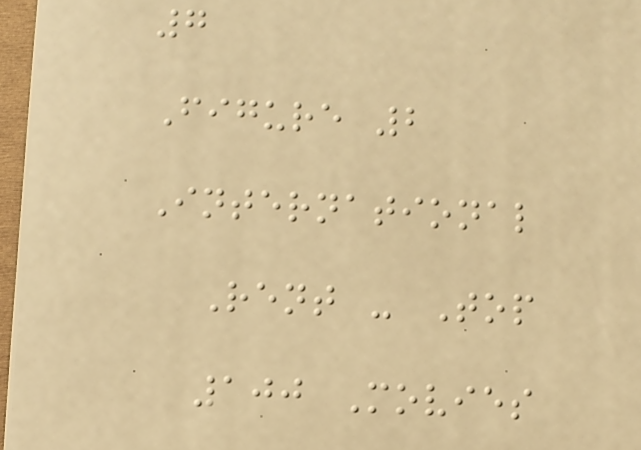7
Figure 2
International
Rent - Top
100 Movies
